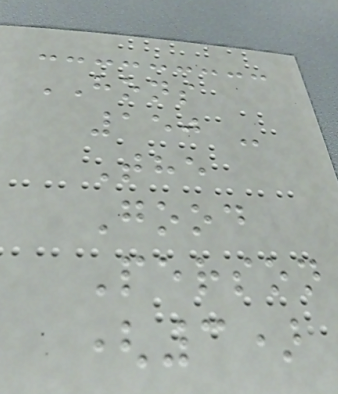HONS
150 -
The
Good
Person
(3)
